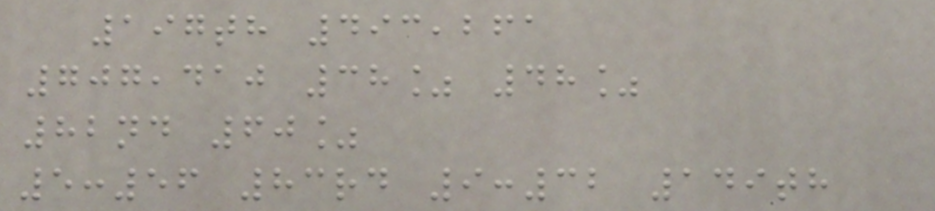197th 493,261
707,410 38% 48%
82nd 60%
5:56 83rd 9:32 149th
